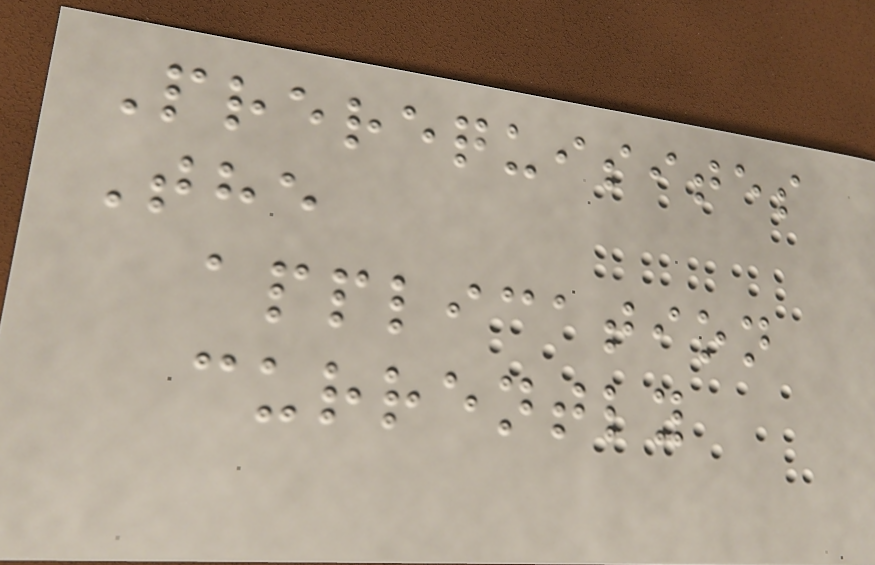Prerequisites
The
application
currently
